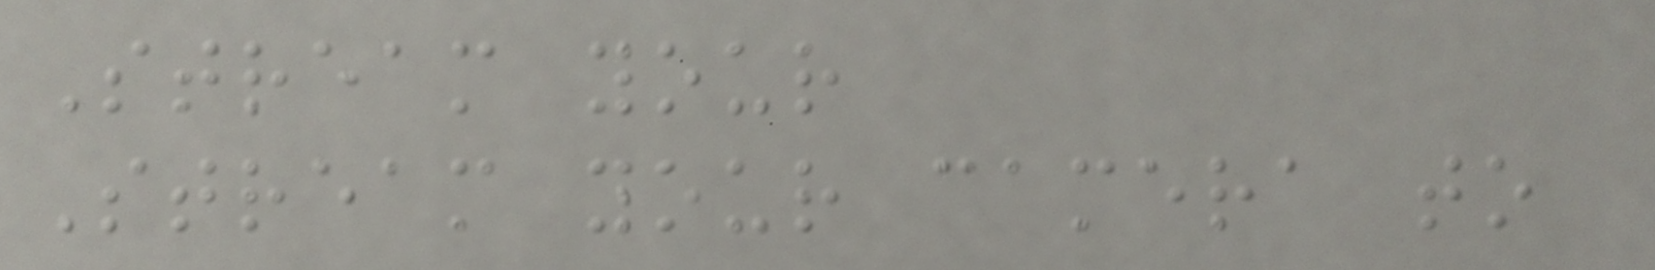Stream your
Stream your camera to
